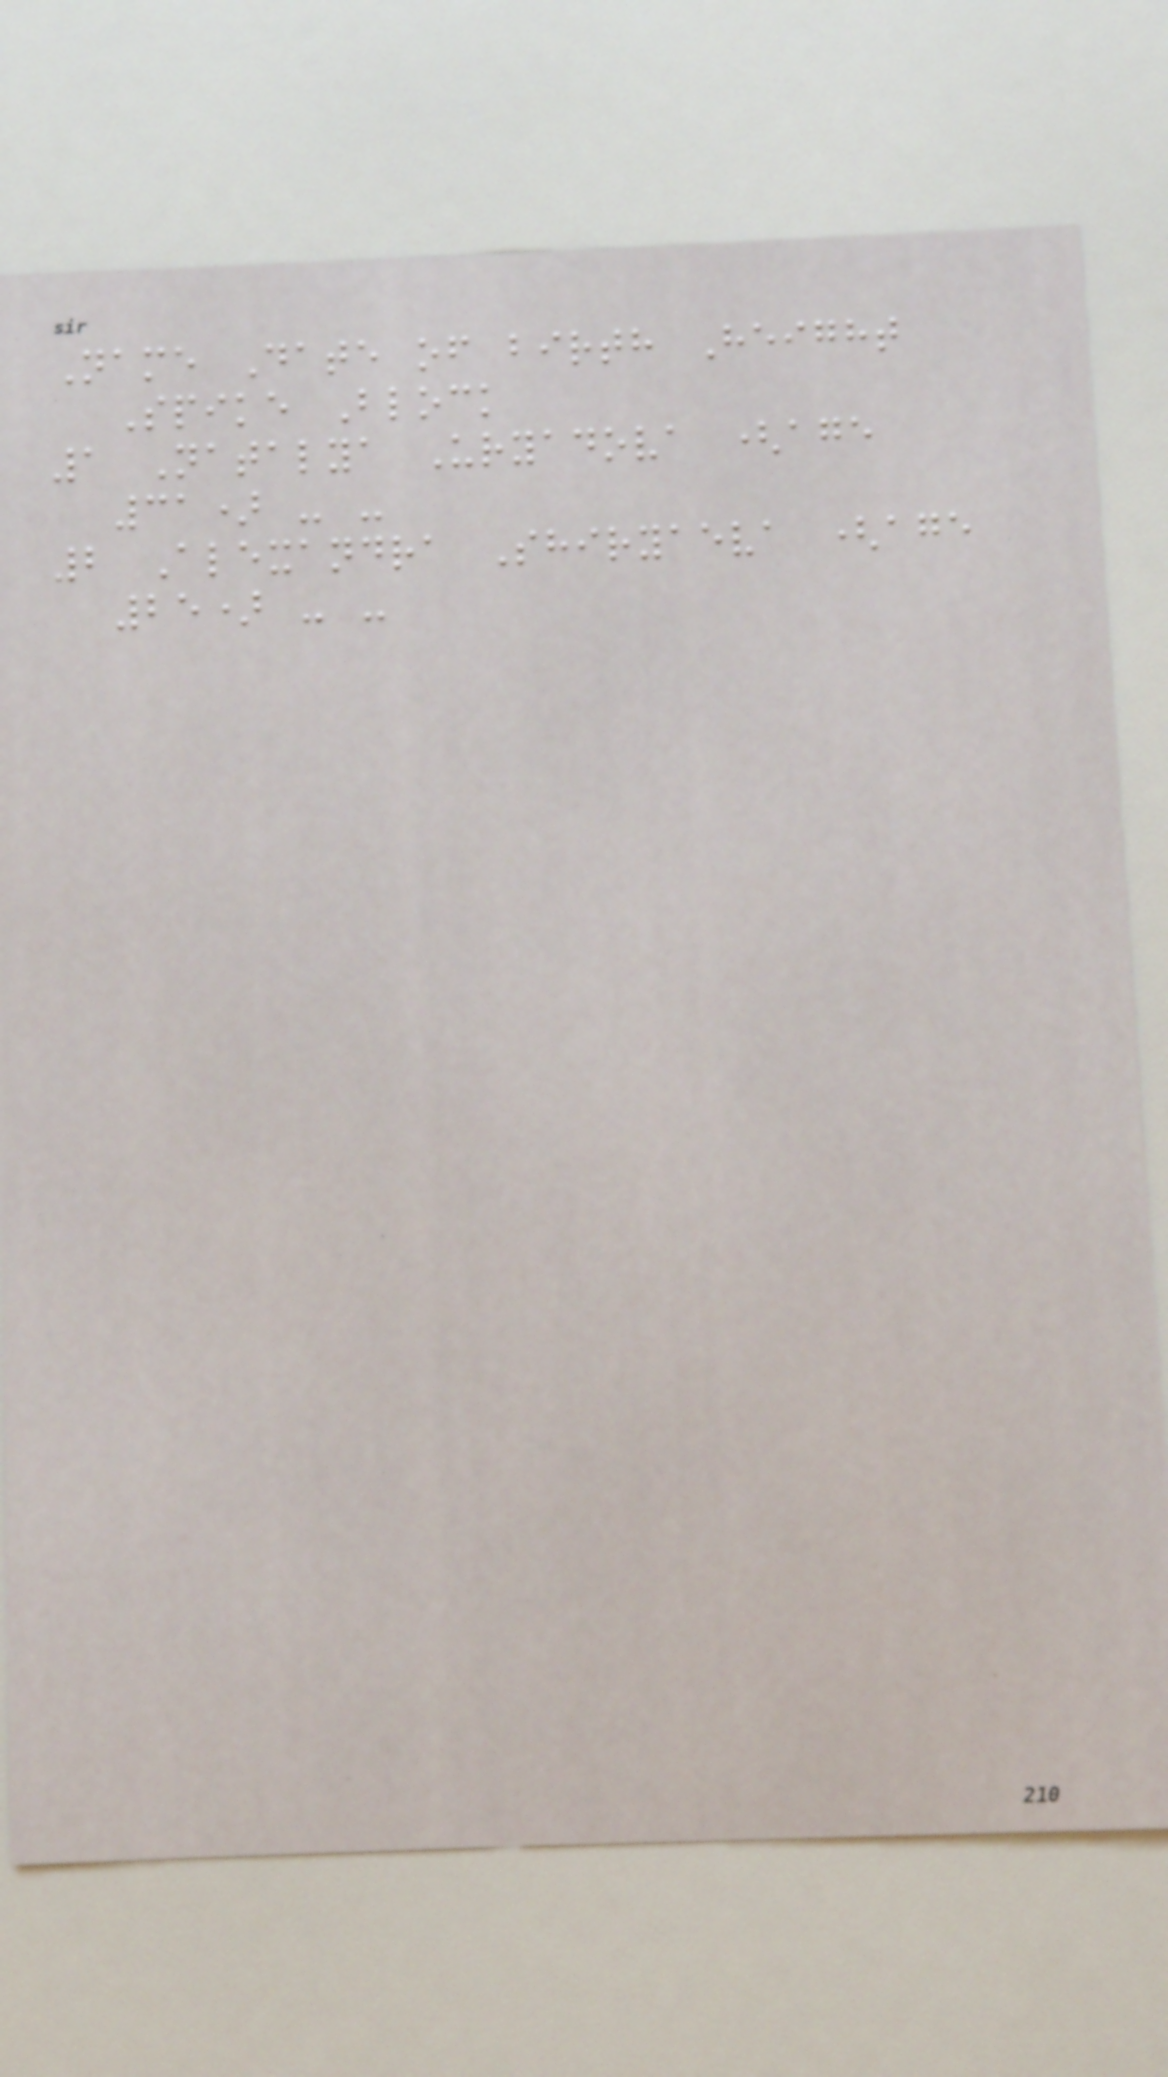Name Date of birth Height
Spike Block
1 Natalya Uryadova (age
31) - -
2 Alexandra Shiryaeva (age
25) - -
